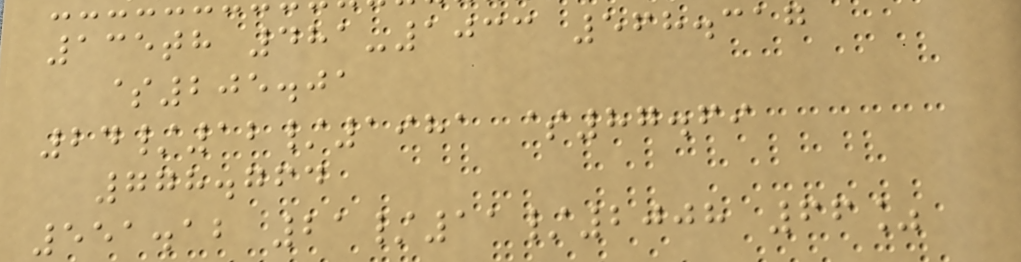135th 481-1033 568.317
$205.01
24/12/1981 $87.69
778.764
551.12 21/11/2008 66%
